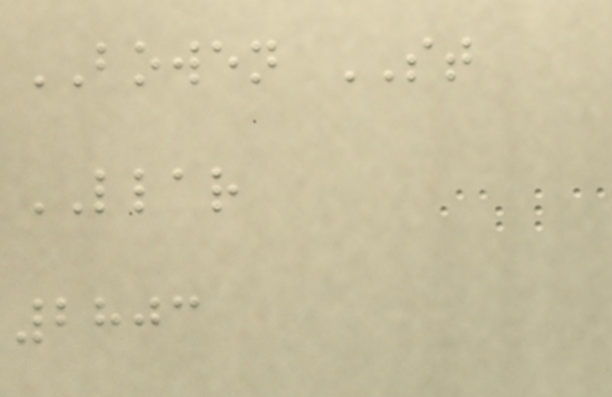BOWEN ST
LLAR
2803
